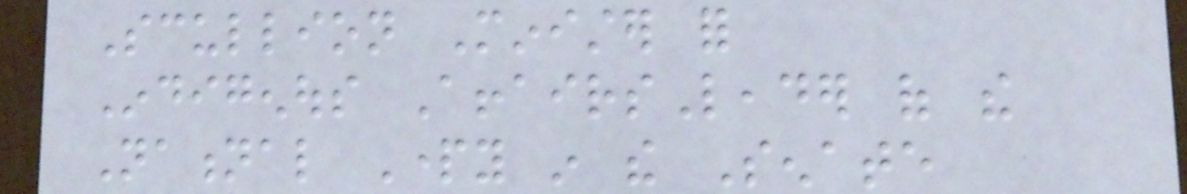Scullion Minister for
Indigenous AffairsLeader of the
National Party in the Senate
